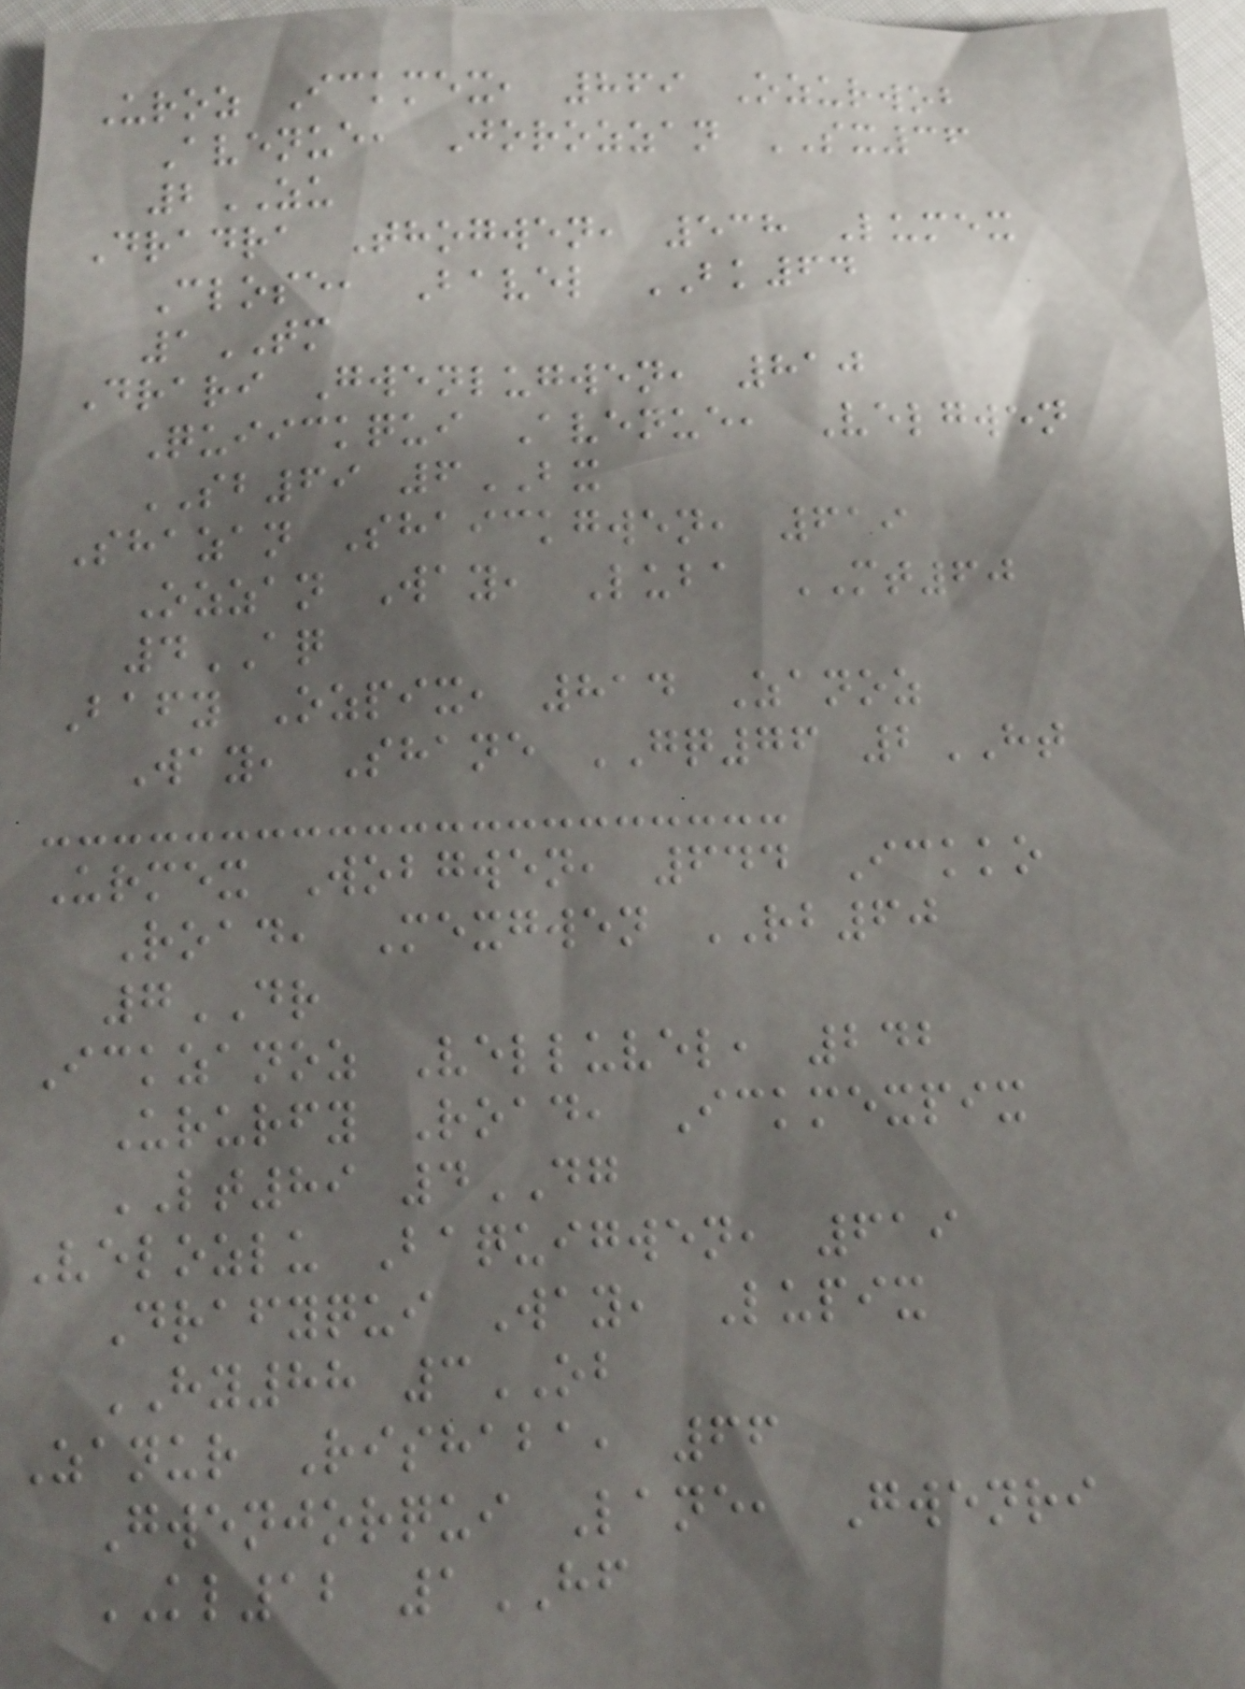Uroz Ickmex, 869 Ozurwob
Avenue, Jorozzan SX36
2ZU
Dradra Thogwen, 538 Lumex
Close, Bavel BK64
1TM
Drari Gwenlugwen, 810
Quiickqui Avenue, Velgwen
SB69 6BX
Shazan Shaickgwen, 619
Ozzan Way, Luba MT60
4AQ
Bafy Ozpix, 814 Zanoz
Way, Shane GQ76 2HT
Urmex Wobgwen, 644 Ickko
Road, Mexgwen RB60
7DR
Ickzanoz Velluvel, 242
Ururfy Road, Ickmexpix
LT89 4DG
Velozlu Baquigwen, 619
Drafyqui Way, Lupix
HY88 3OB
Zanur Rishaba, 66
Gwenjorqui Lane, Gwenri
KL12 1HF
